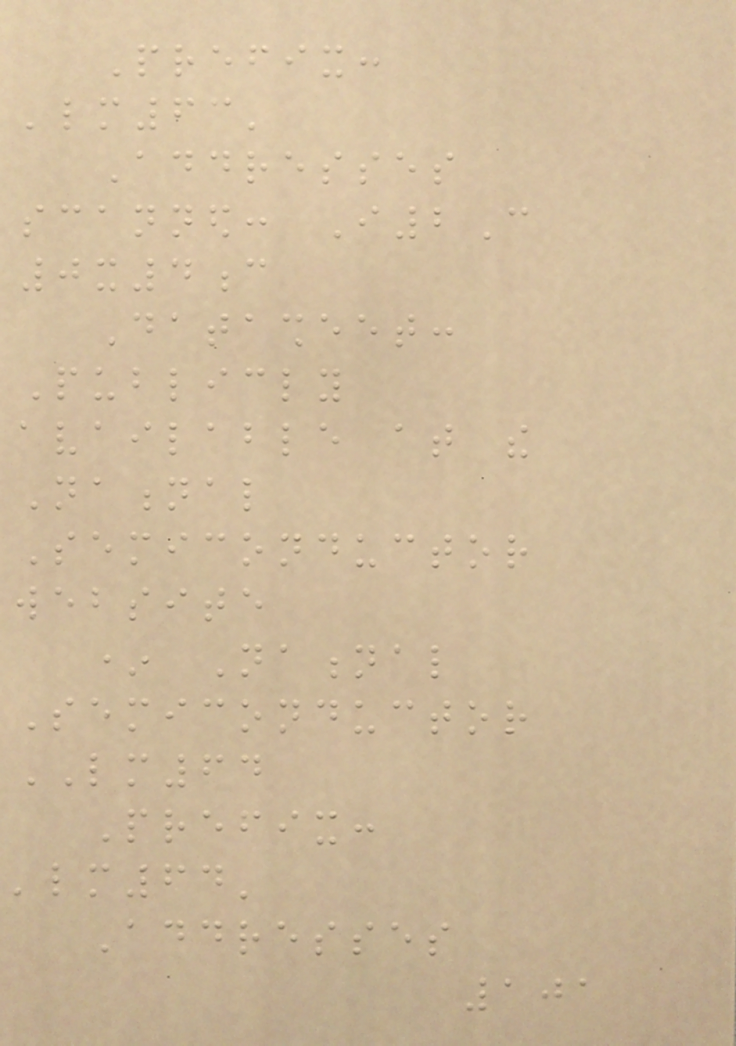Prefix:
'lm63'
Addresses
scanned: I2C
0x4c
Datasheet:
Publicly
available at the
National
Semiconductor
website
* National
Semiconductor
LM64
Prefix:
'lm64'
Addresses
101
